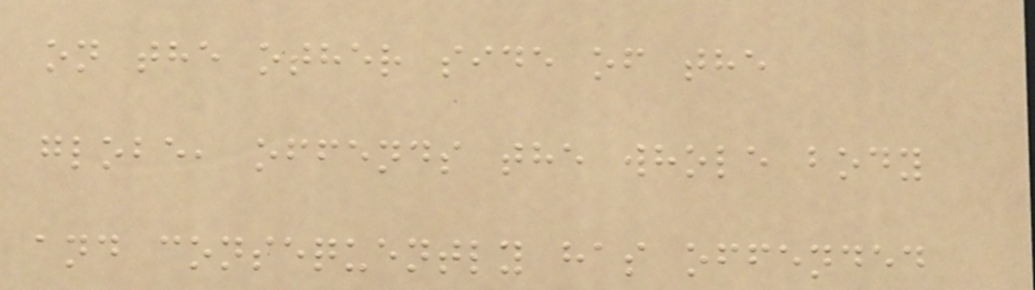on the other side of the
globe, offends the whole body
and consequently has offended
